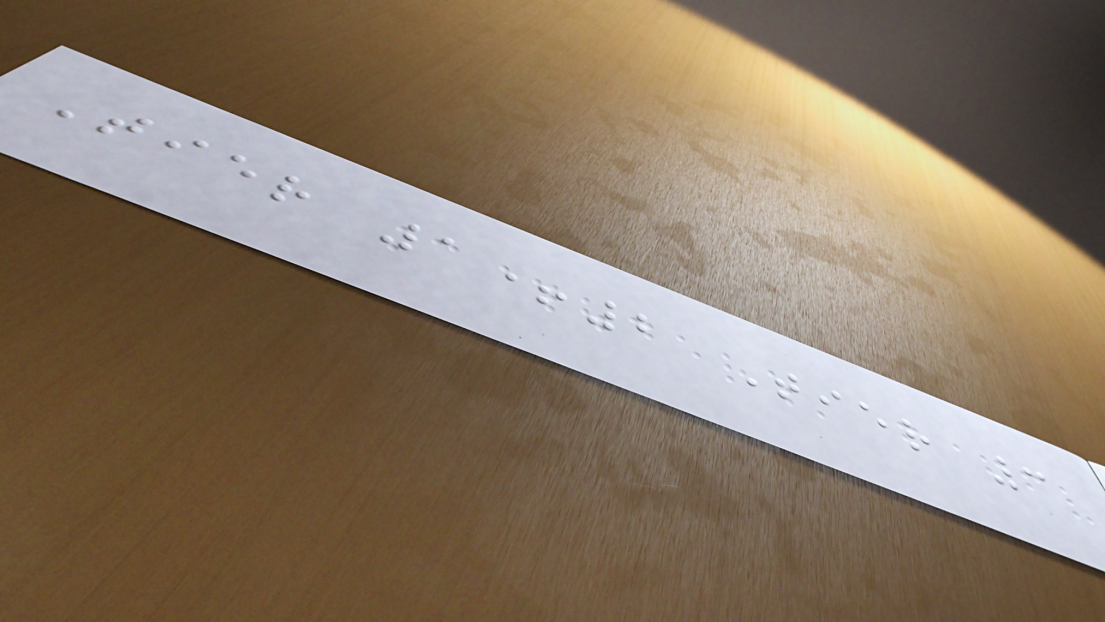Tier 1+2 Tier 3
